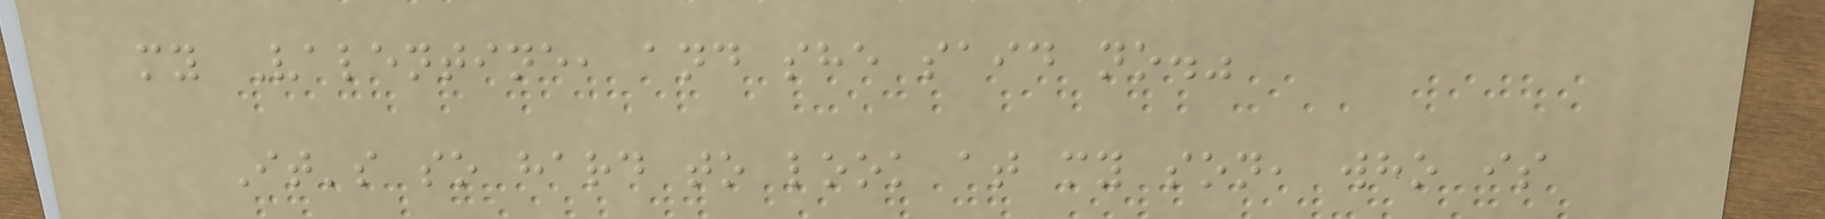my Valentine, and she said no."
It's so hard to look at my son, who is
